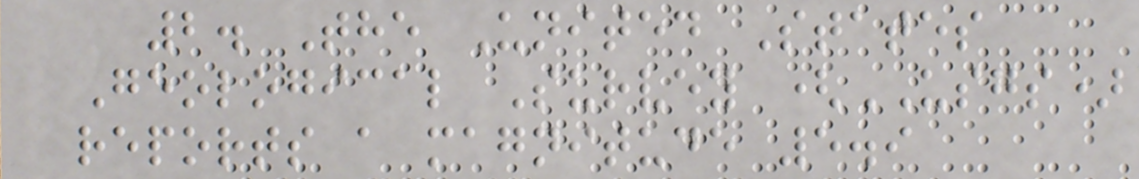2. The United States
Geological Survey (USGS)
reports a magnitude 5.9
